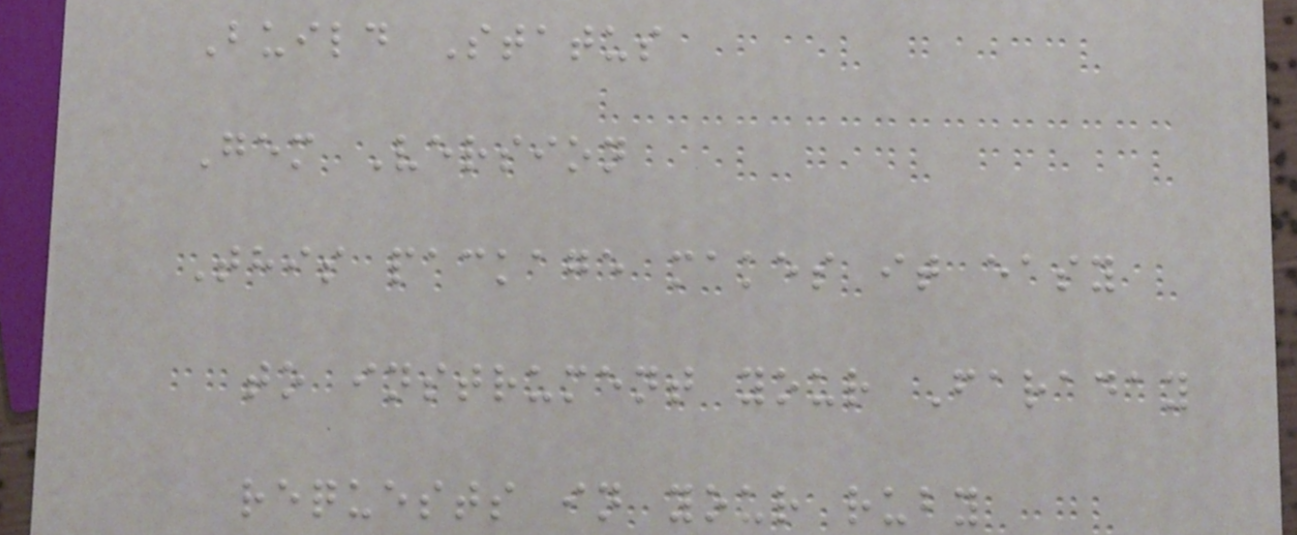Build Status
Gem Version
This package makes it easy
to instrument your Faraday
requests in your ruby
